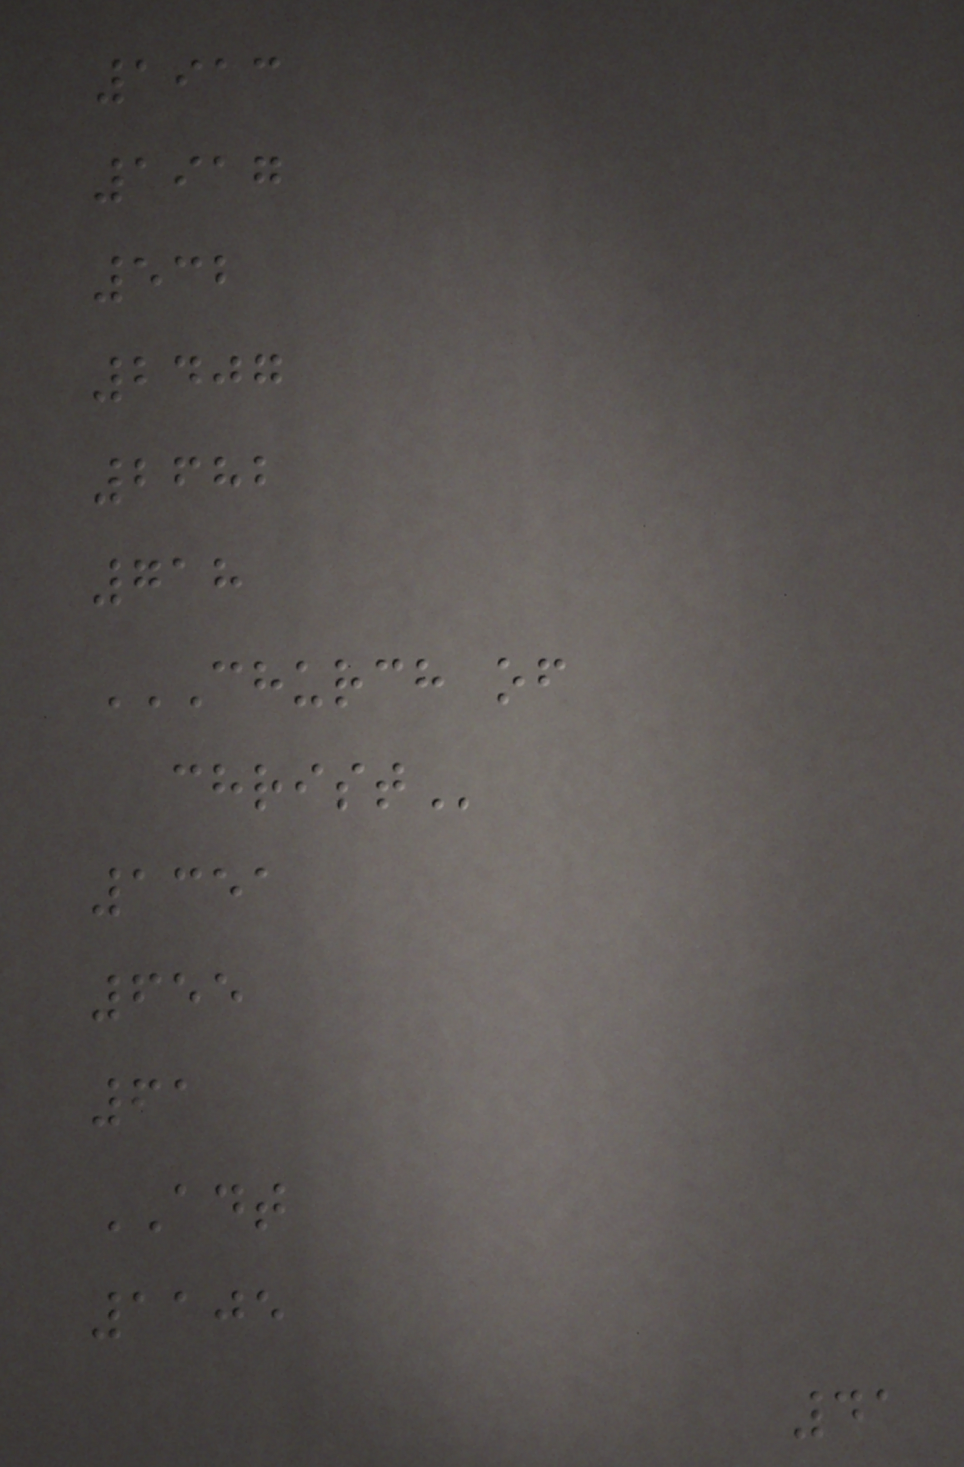1913
1917
532
2407
2682
718
CHURCH OF
CHRIST
1351
655
61
ADT
1105
41
